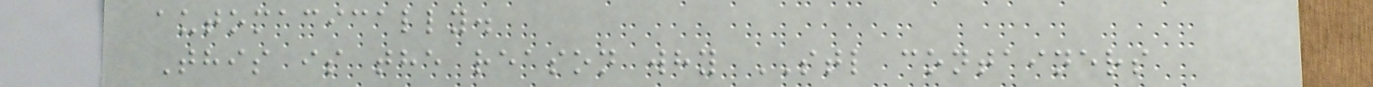automacically.
This is the reason why STL containers
